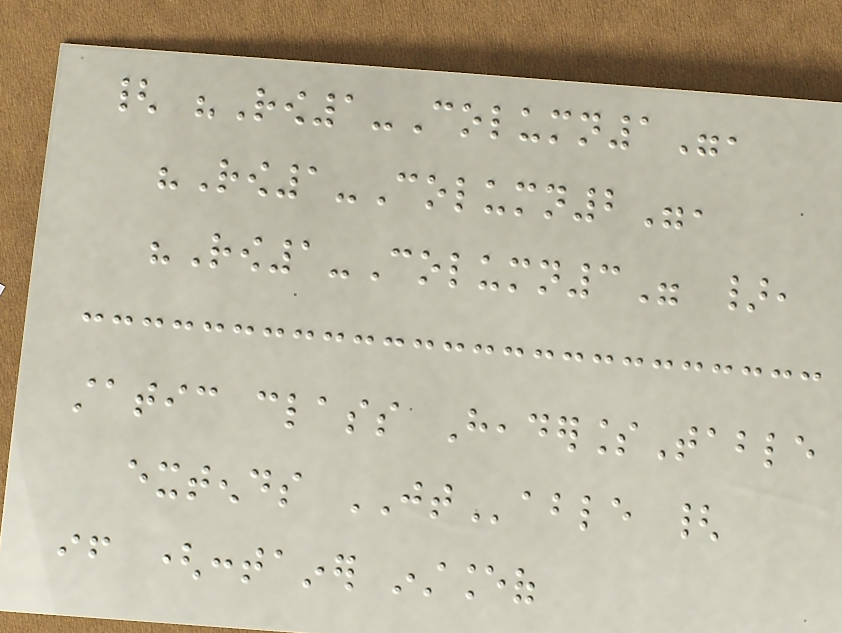{ "Row1-Column1",
"Row1-Column2",
"Row1-Column3" },
static class HeaderlessTable
extends JTable {
if (container instanceof
